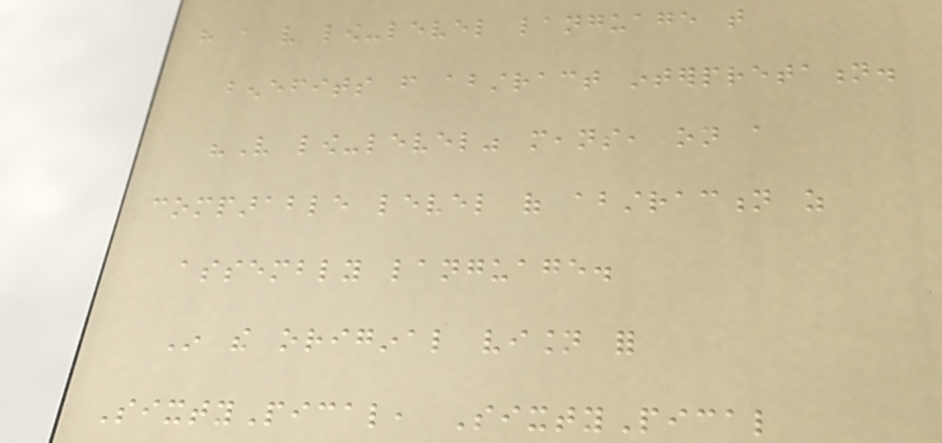have a very low-level language that
benefits from abstract interpretation.
"Very low-level" means, on a
comparable level of abstraction as
assembly language.
In the original vision for
SixtyPical, SixtyPical
